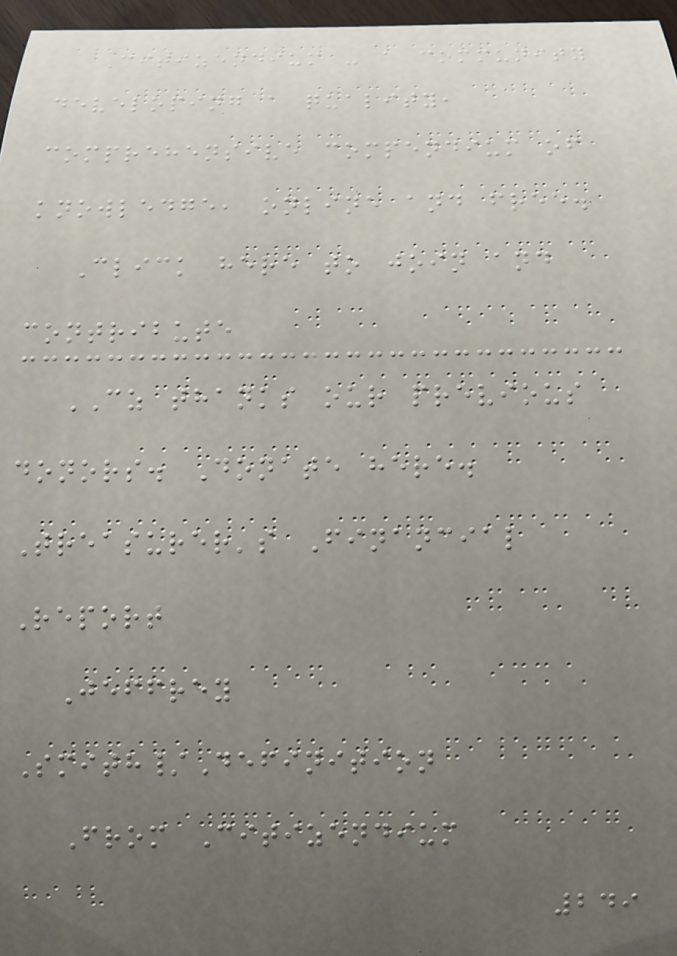Citizendium - a community
developing a quality,
comprehensive compendium of
knowledge, online and free.
Click here to join and
contribute
CZ thanks our previous
donors. Donate here.
Treasurer's Financial
Report
Jeffrey
Smith/Definition
From Citizendium
249
